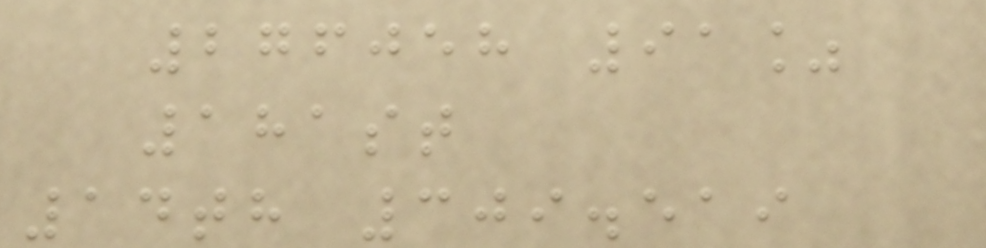276058 91%
181st
14th 309.519
